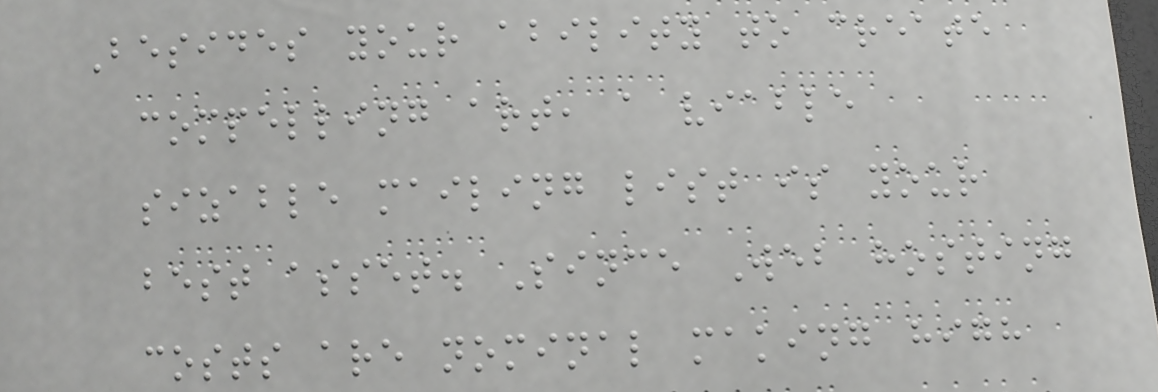Besides your ability to create
compelling art, a viable
sizable mailing list is your
best asset. Since Web hosting
costs are nominal making high
